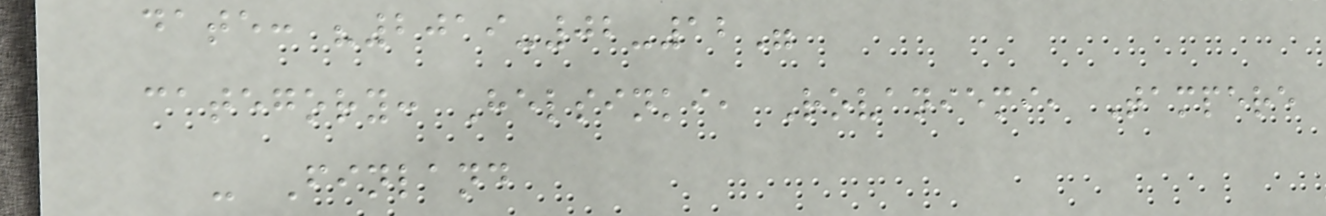date: "2019-02-12"
category: Helsinki, Rovaniemi, Tampere
- Finland
